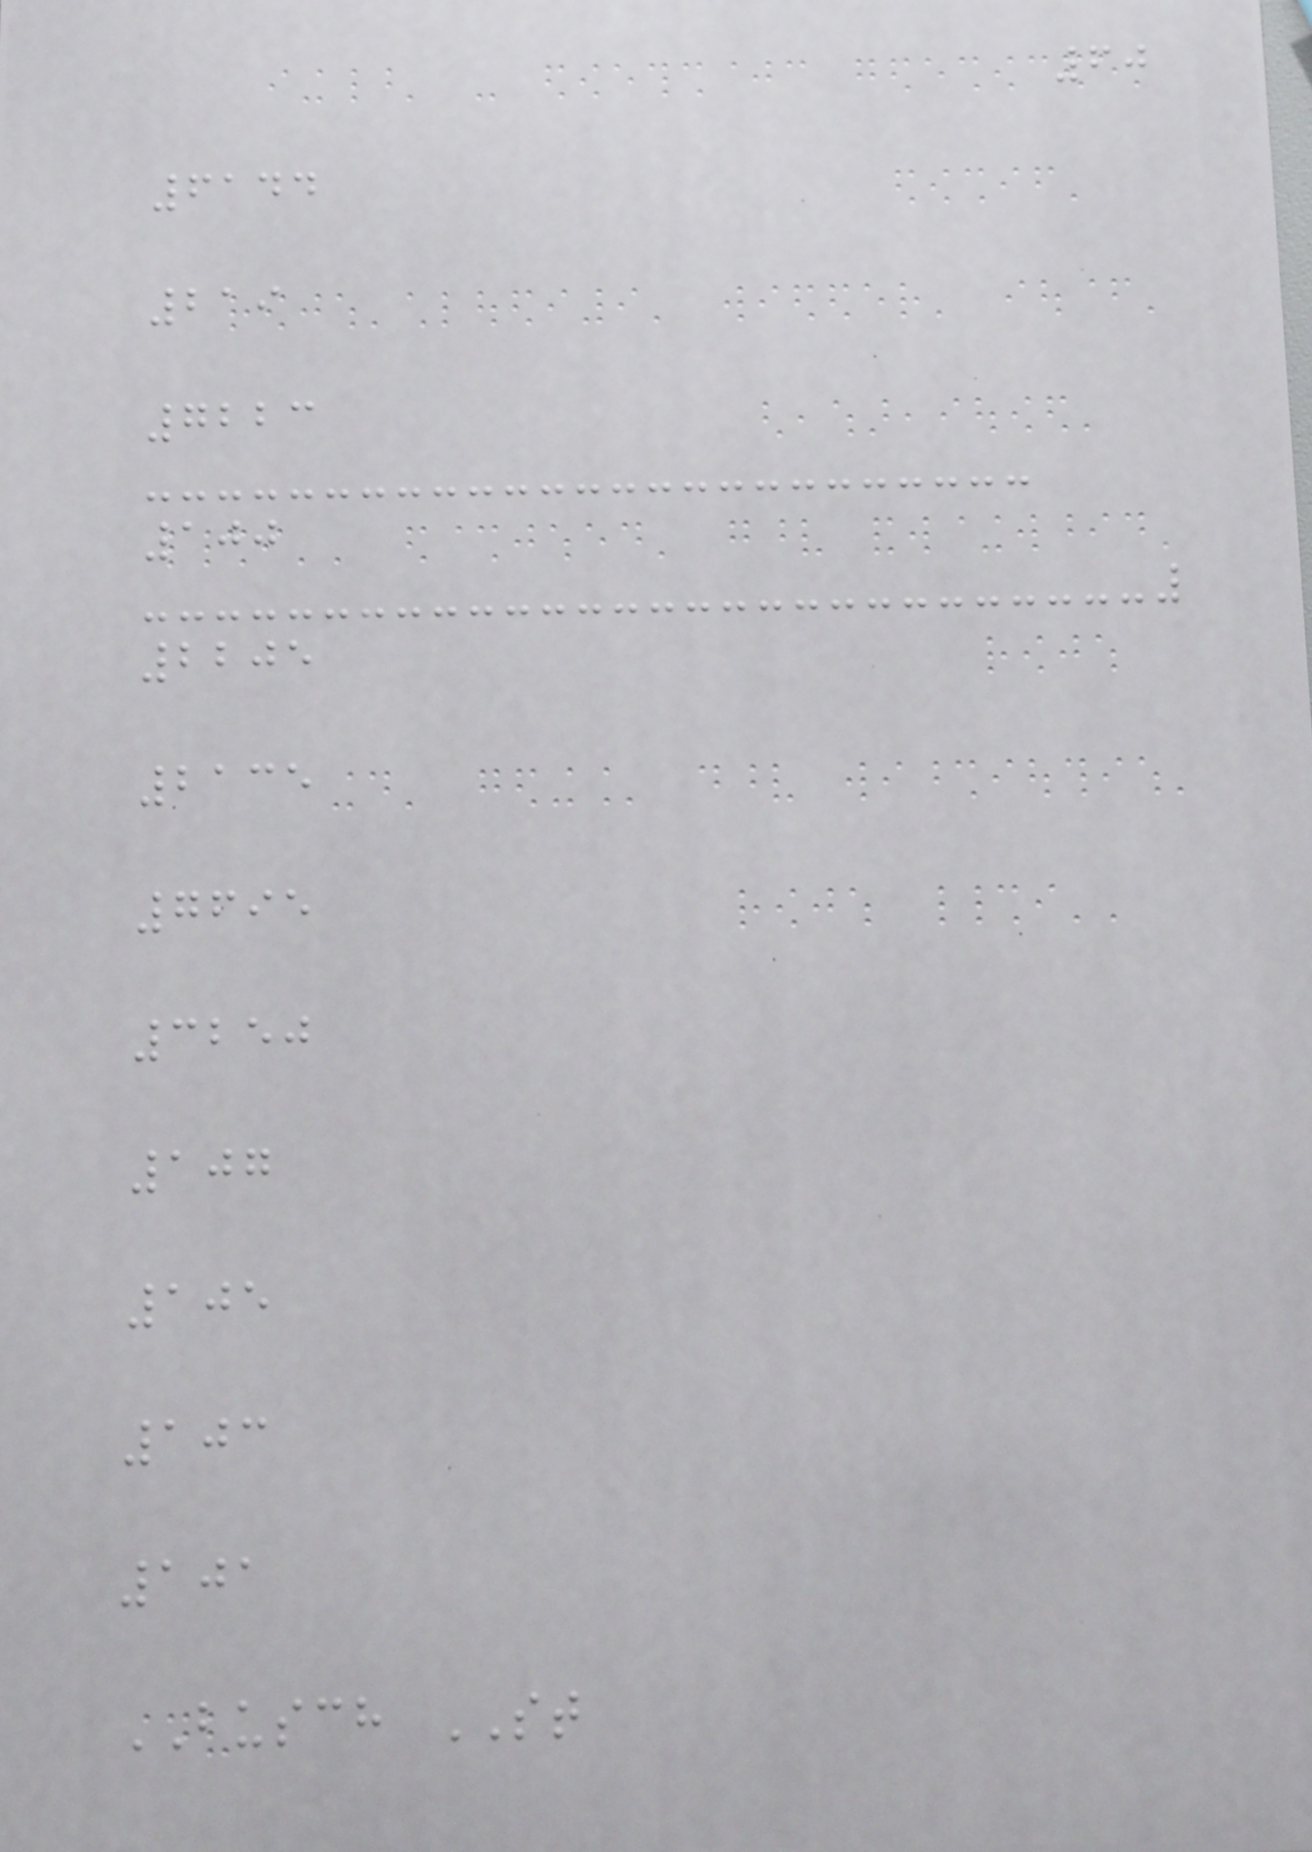60
6144
219
7223
100
2205
2135
7695
3250
107
105
103
101
BUSCH ST
